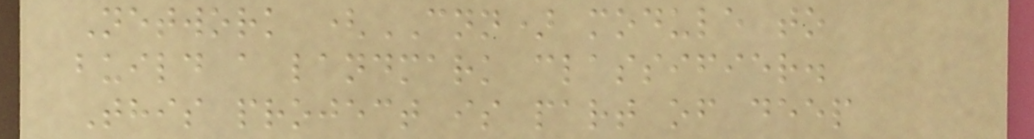Network (CNN) module to
build a landmark classifier.
This project is part of deep
